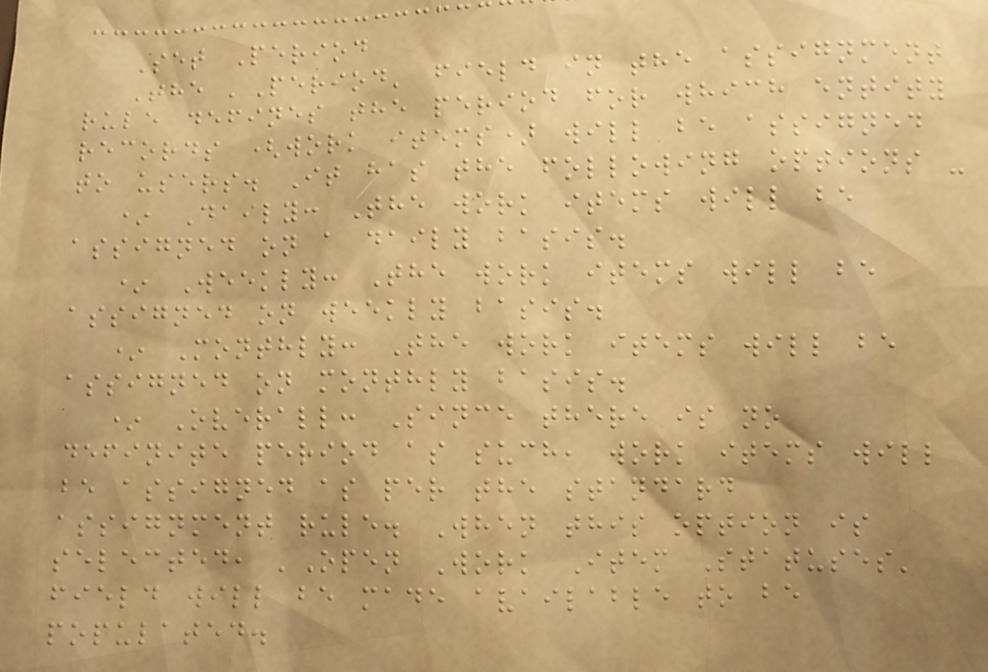Set Period
The 'Period' field in the assignment
rule defines the period for which entity
records (work items) will be assigned
to users. It has the following options -
* Daily: The work items will be
assigned on a daily basis.
* Weekly: The work items will be
assigned on weekly basis.
* Monthly: The work items will be
assigned on monthly basis.
* Overall: Since there is no
definite period as such, work items will
be assigned as per the standard
assignment rule. When this option is
selected, 'Open Work Item Statuses'
field will be made available to be
populated.
